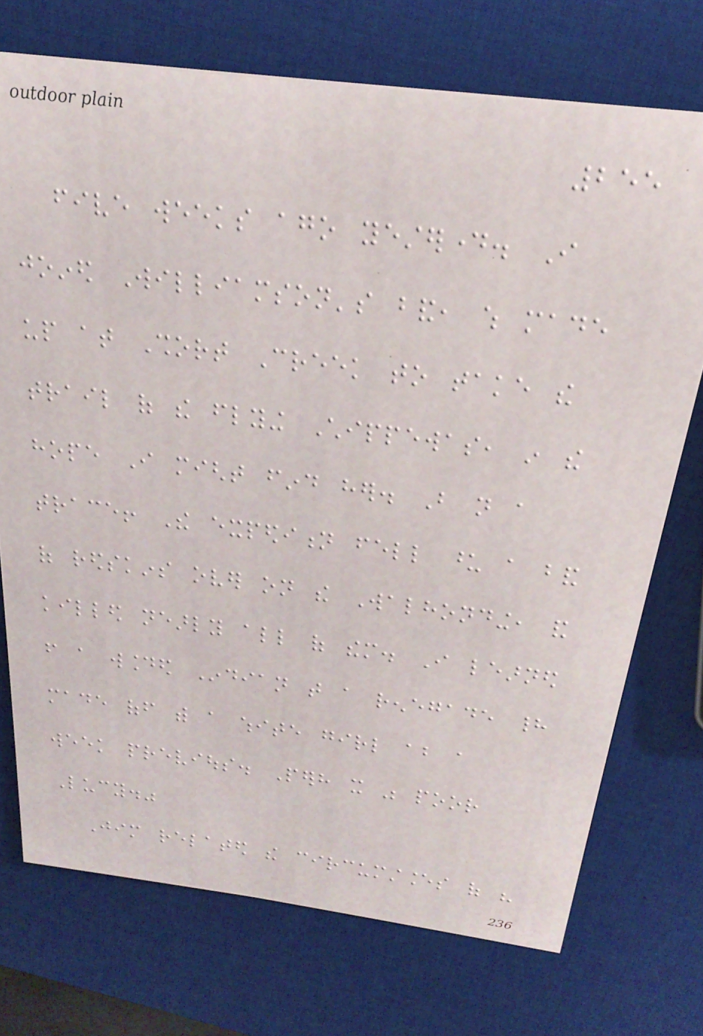255
five weeks ago yesterday. I
joined Williamson's band, which made
up at Short Creek to take the
trail of the flying Chippewas, in the
hope I might find her. But not a
trace! The expedition fell upon a band
of redskins over on the Walhonding, and
killed nearly all of them. I learned
from a wounded Indian that a renegade had
made off with a white girl about a
week previous. Perhaps it was poor
Lucy."
Jim related the circumstances of his
